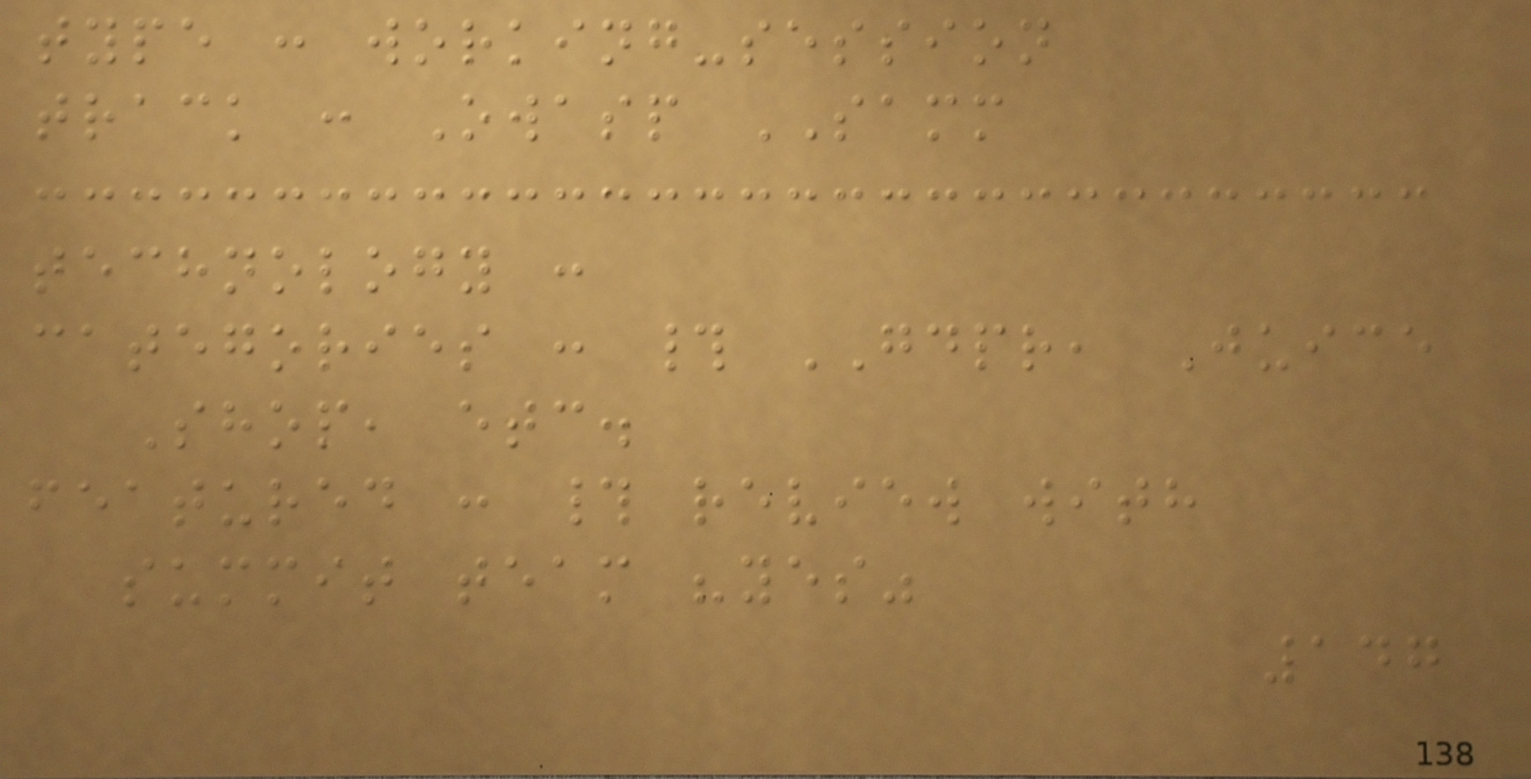type : working-session
track : Owasp SAMM
technology :
categories : # GDPR, Juice
Shop, etc.
featured : # review with
summit team "yes"
147
